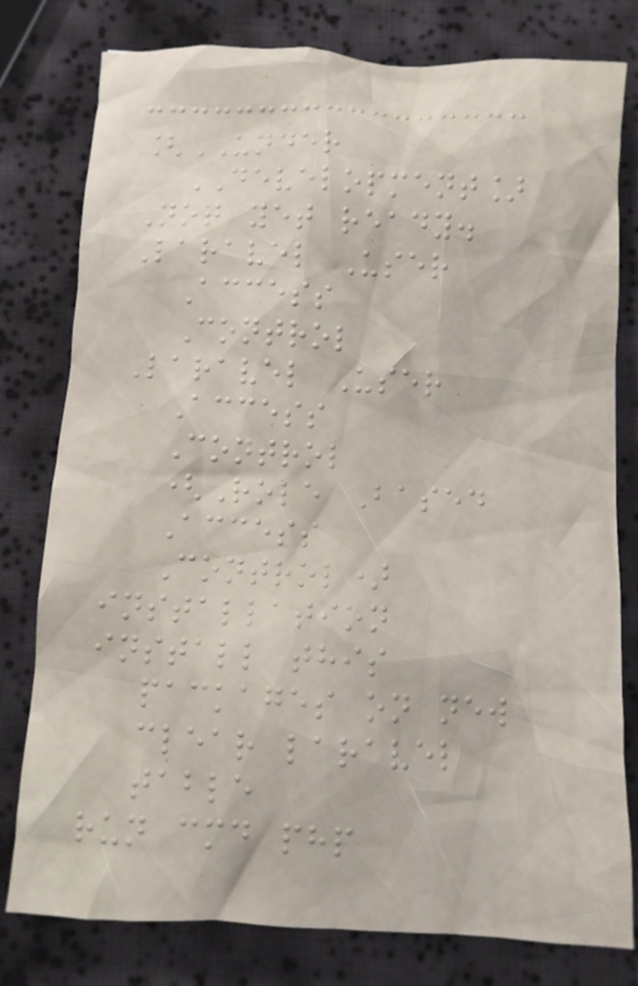[UNDER
DEVELOPMENT]
Not yet ready.
Laravel User
Access
Control
Laravel User
Access
Control
(Role Based
Access
Control)
installation
install this
packages on new
clear laravel
table
run cmd php
